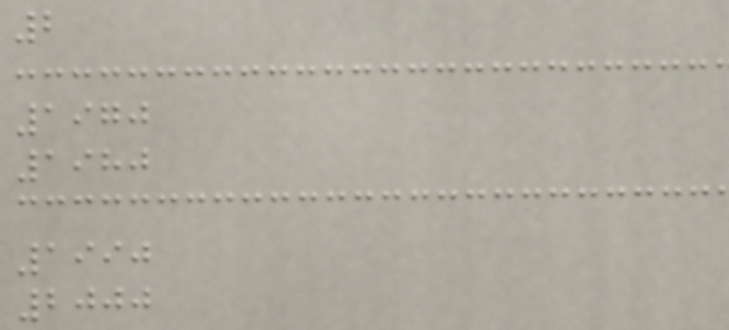2
1970
1980
1990
2000
